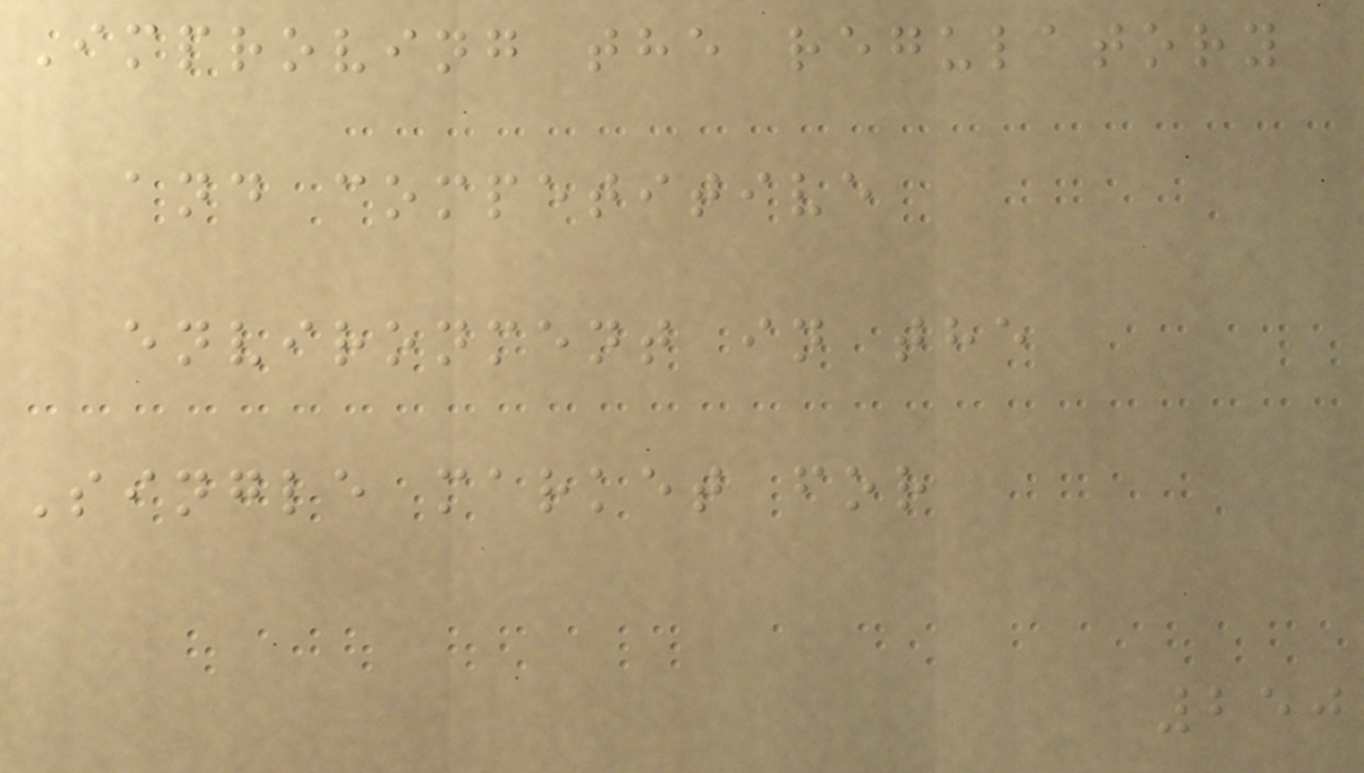Improving the regulatory
and competitive
environment in the
Single market for
250
